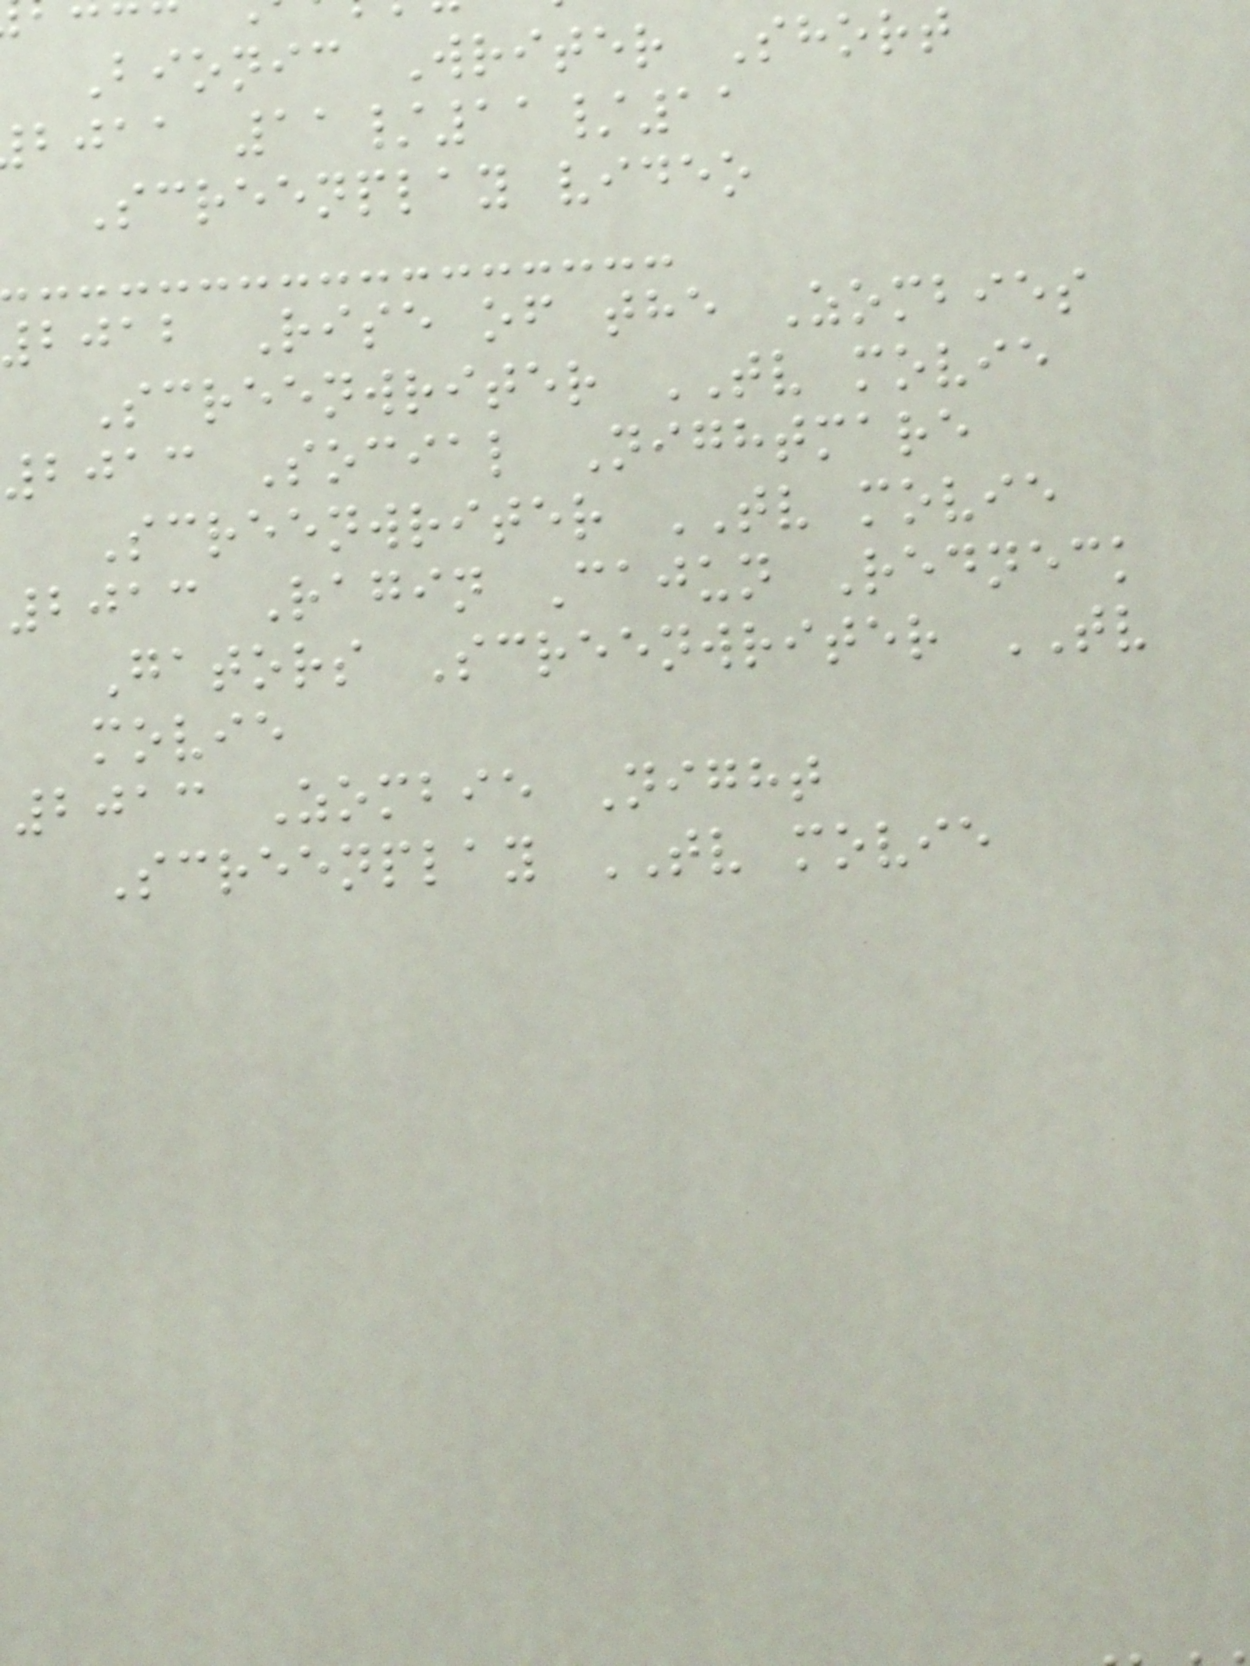Bionic Writer Short
bjaa 11/11/11
Screenplay video
bjab Rise of the Zombies
Screenwriter TV movie
2013 Social Nightmare
Screenwriter TV movie
2013 Ragin Cajun Redneck
Gators Screenwriter TV
movie
2013 Zombie Night
Screenplay TV movie
